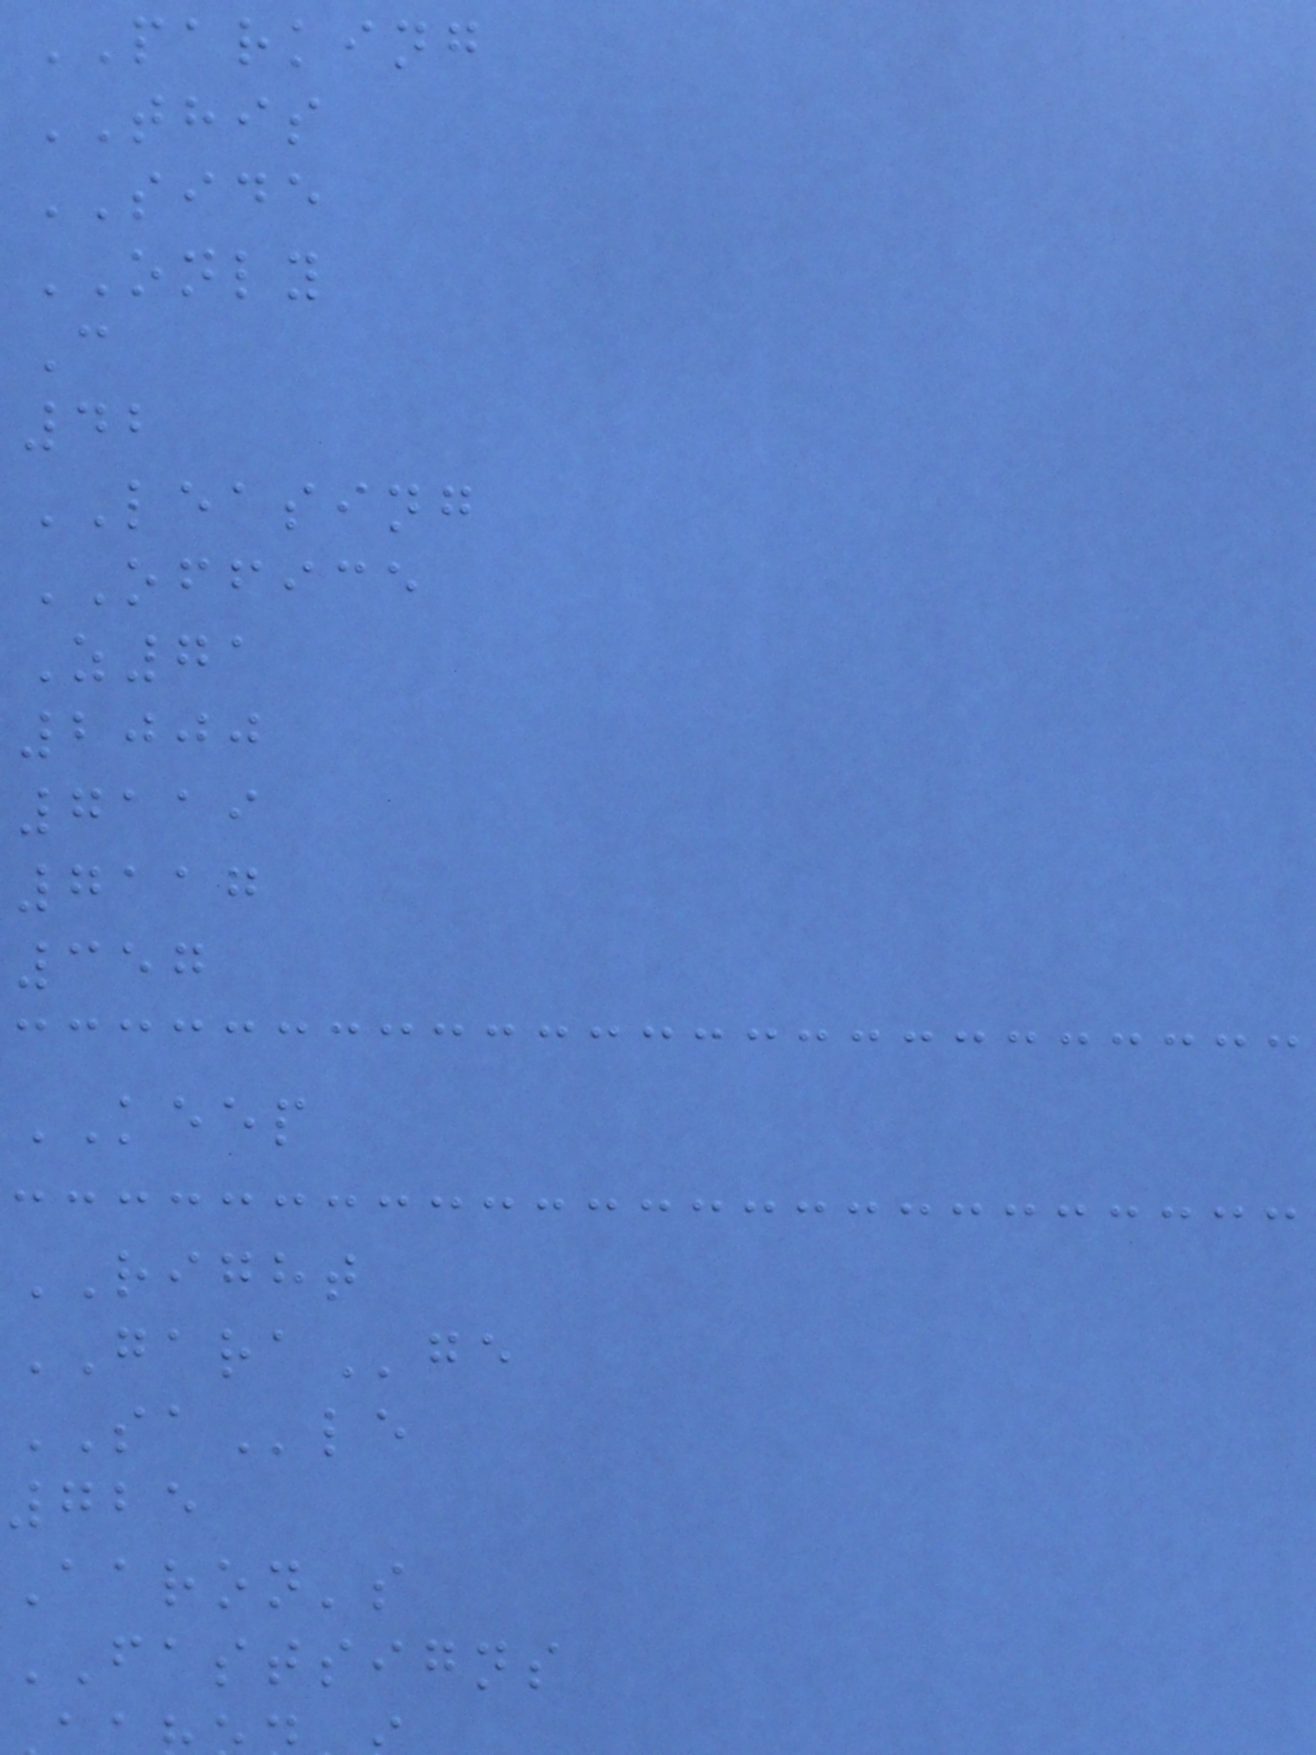PARKING
THIS
SIDE
ONLY
C
42
LEASING
OFFICE
Z71
2000
7119
7117
357
KEEP
RIGHT
GARAge
SAle
725
Aaron's
FASTSIGNS
